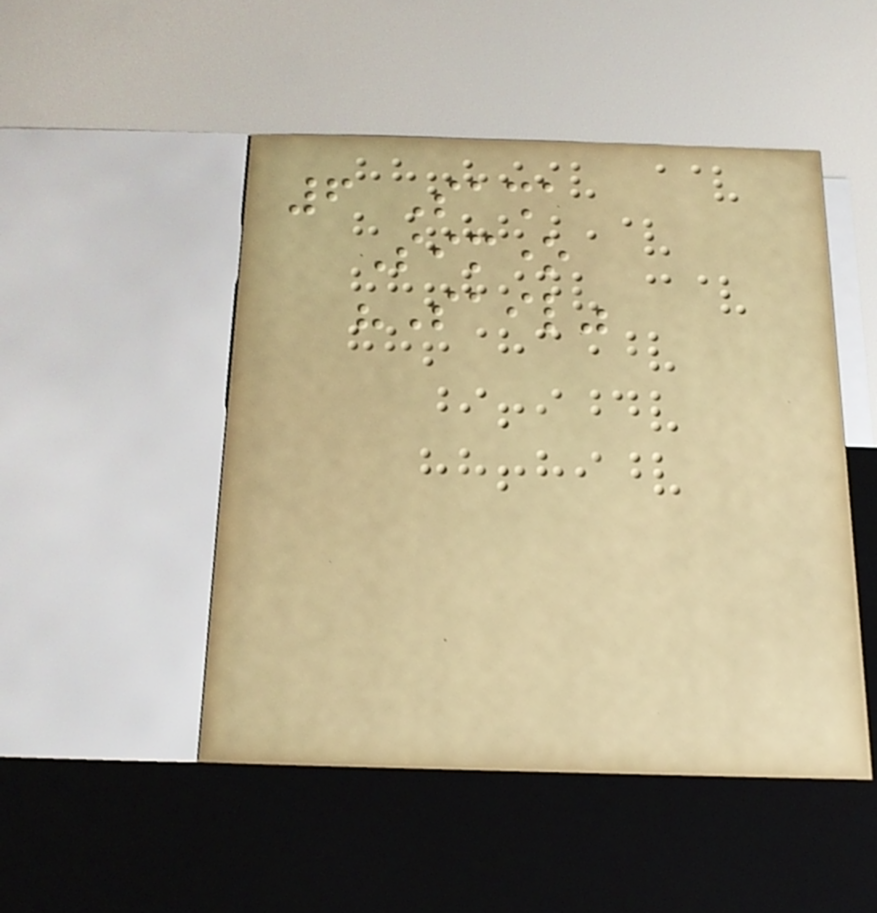6 Sasha
Simone
"Sail"
